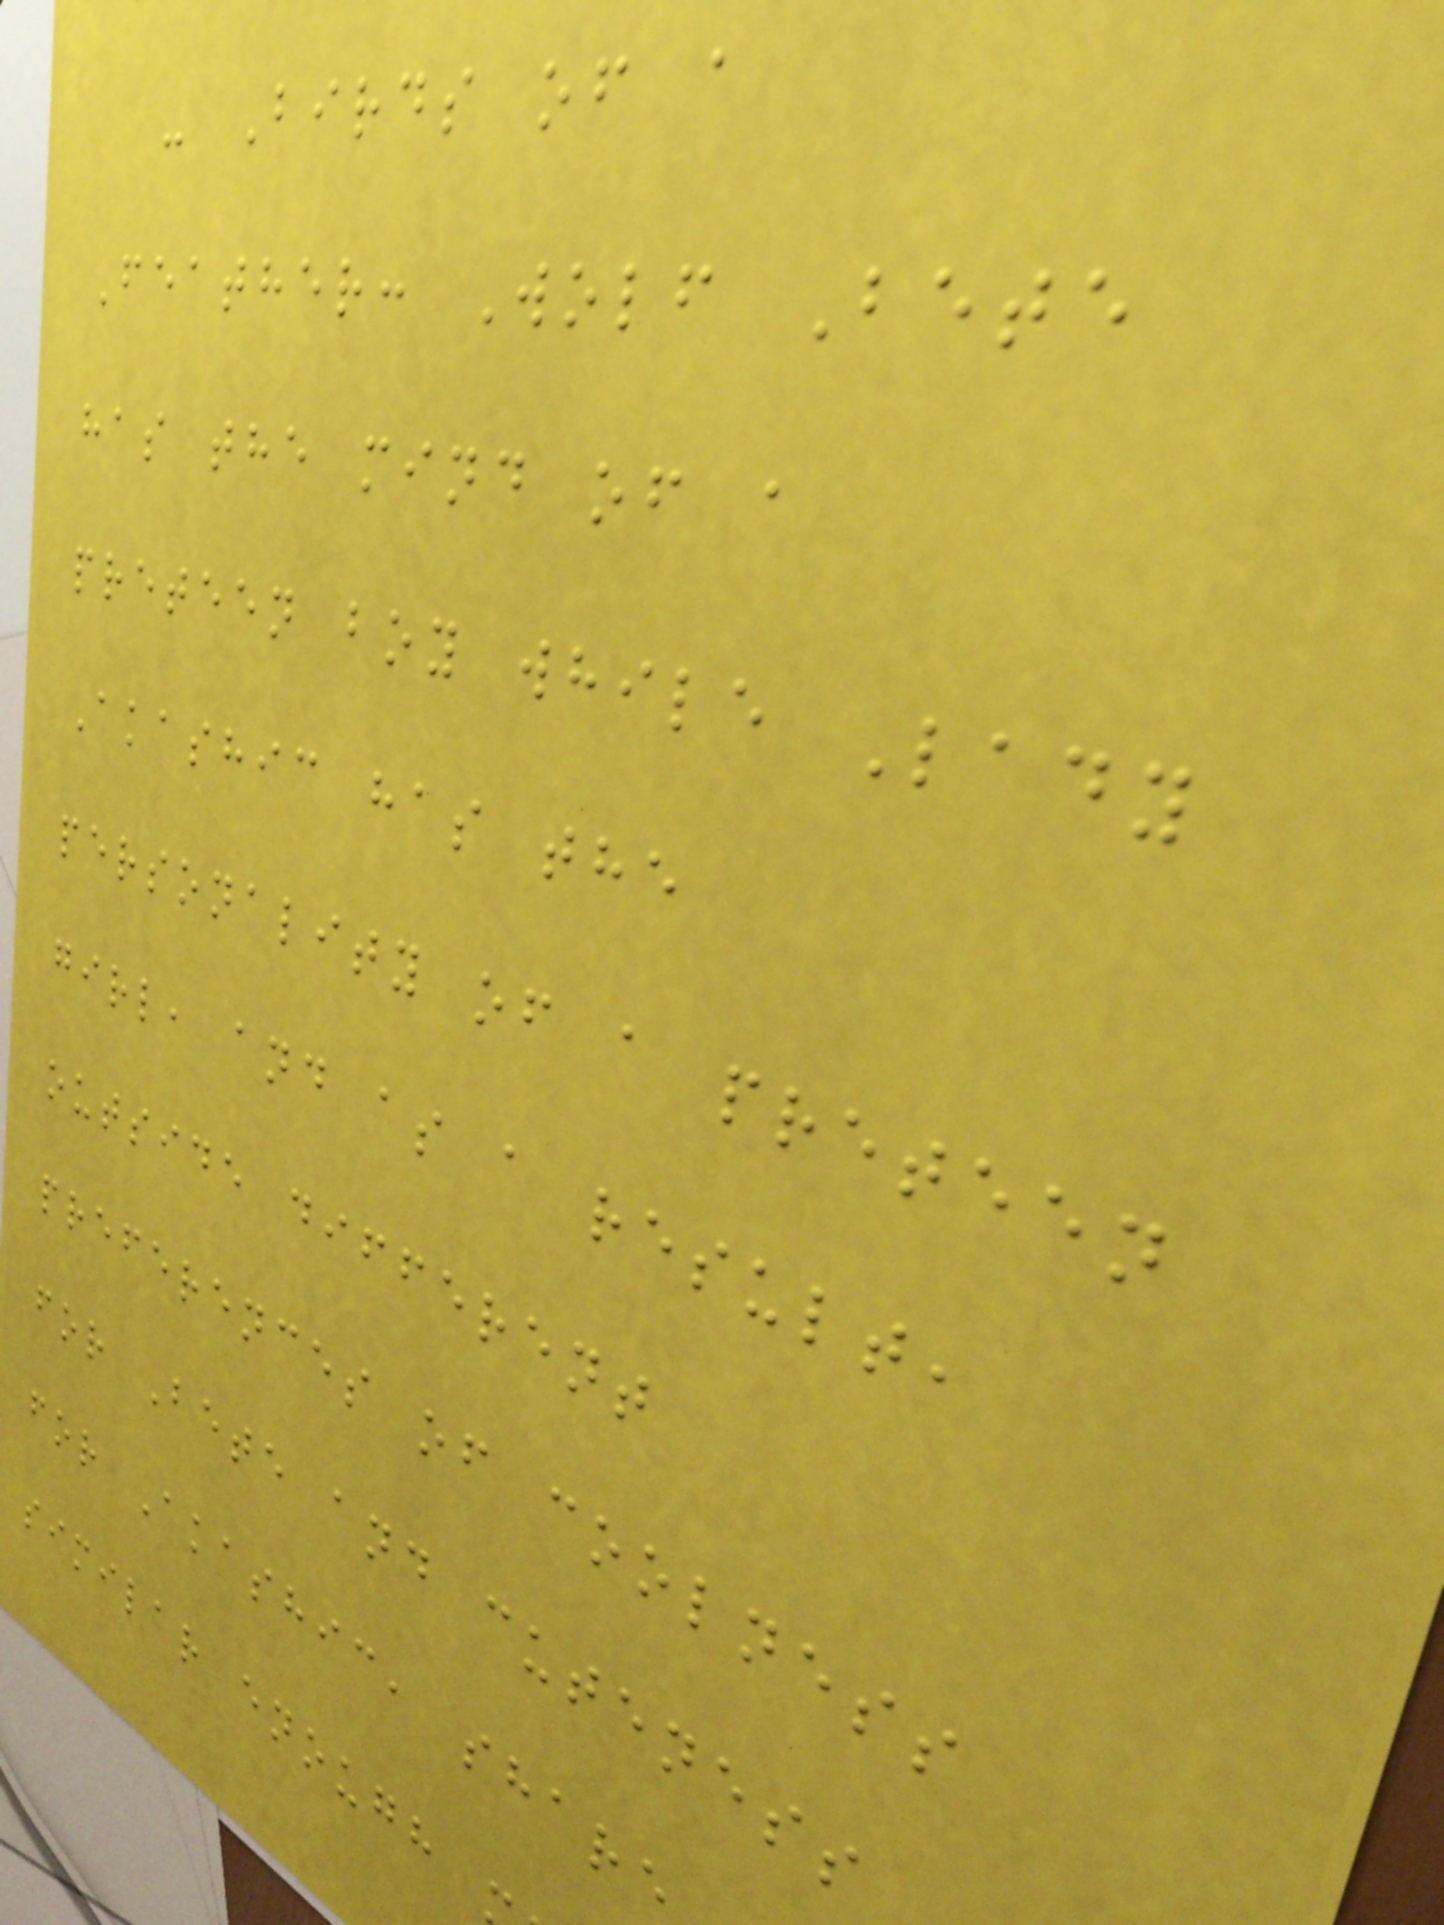- Birds of a
Feather: Wolf Bete
has the mind of a
preteen boy while Lady
Akashic has the
personality of a preteen
girl, and as a result,
outside different
preferences of coolness
for Bete and cuteness
for Akashic, share
similar enough
